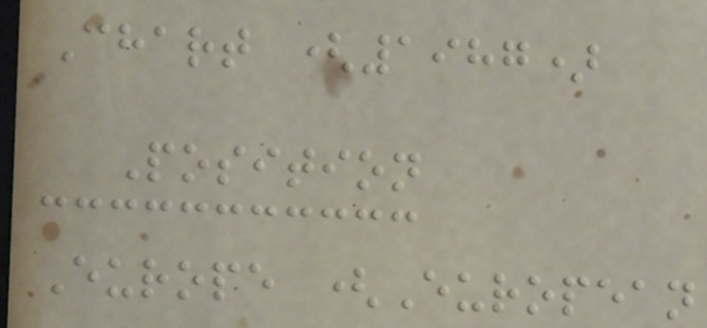Chart (1987)
Position
Europe (European
